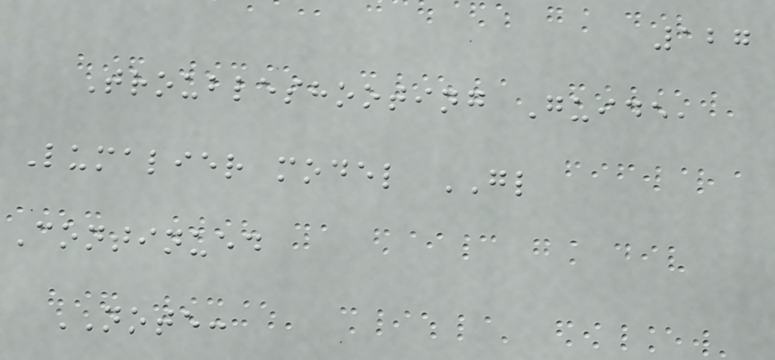127
Troubleshooting Guide,
Lumalier model GL
Continued
NOTE:
